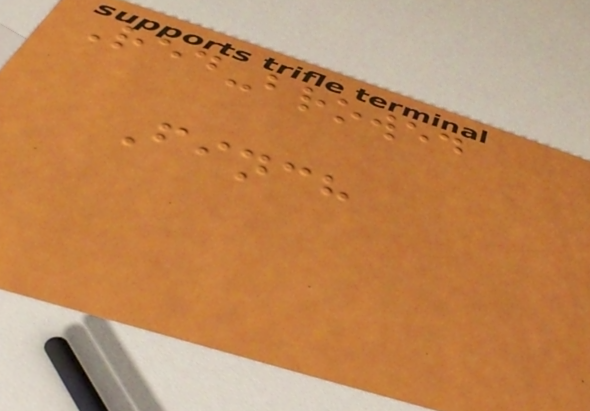Red-browed
Finch
